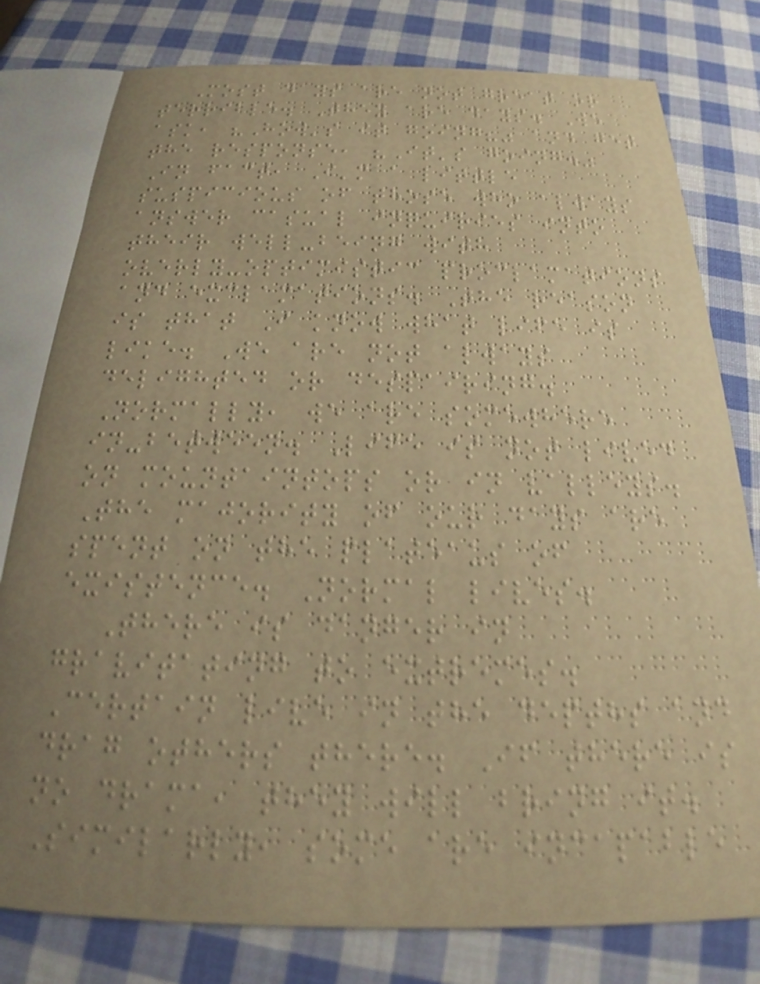Most days are not great or
terrible. They are days. We
ask, "How's it going?" and get
the response, "It's going."
In fact, I'm a little
suspicious of those who always
answer casual inquiries into
their well-being with
overly-optimistic proclamations
and exclamations. The reason
is that I know what life is
like. We are not always
delighted or despairing.
Normally, we are somewhere
in-between. Life is not lived
on mountaintops or in valleys.
The majority of our days are
spent on the plateaus of
existence. Normal lives.
There is danger in
gravitating to extremes.
Certain live in the depths and
drag others there. If there is
no drama, they will bring it.
Similarly, some are incapable
